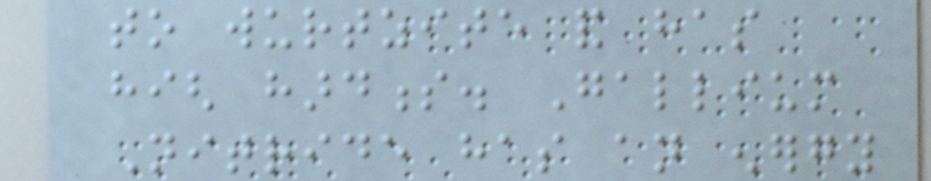to wurtzite and has
high hardness. Gallium
Nitride has an energy
